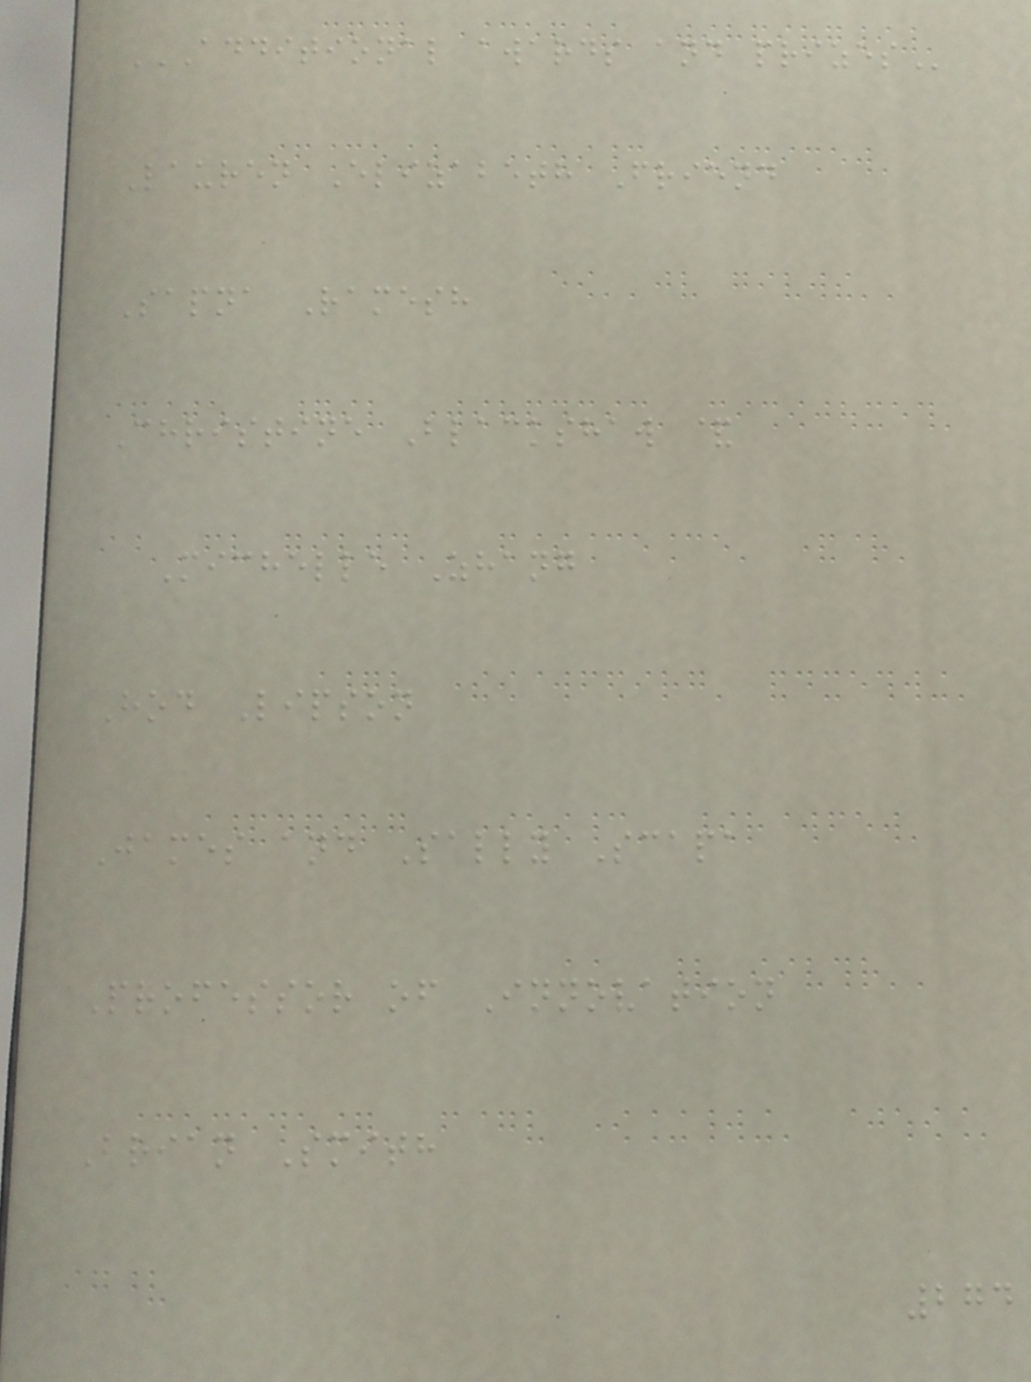ADDITIONAL AWARDS AND PRIZES
Lauren Elizabeth Friend
Sapna Ramesh
Christine Blackshaw &
Michelle Zhang
Hod Lipson
James and Sally Scapa
Professor of Innovation
Brian Smith
274
